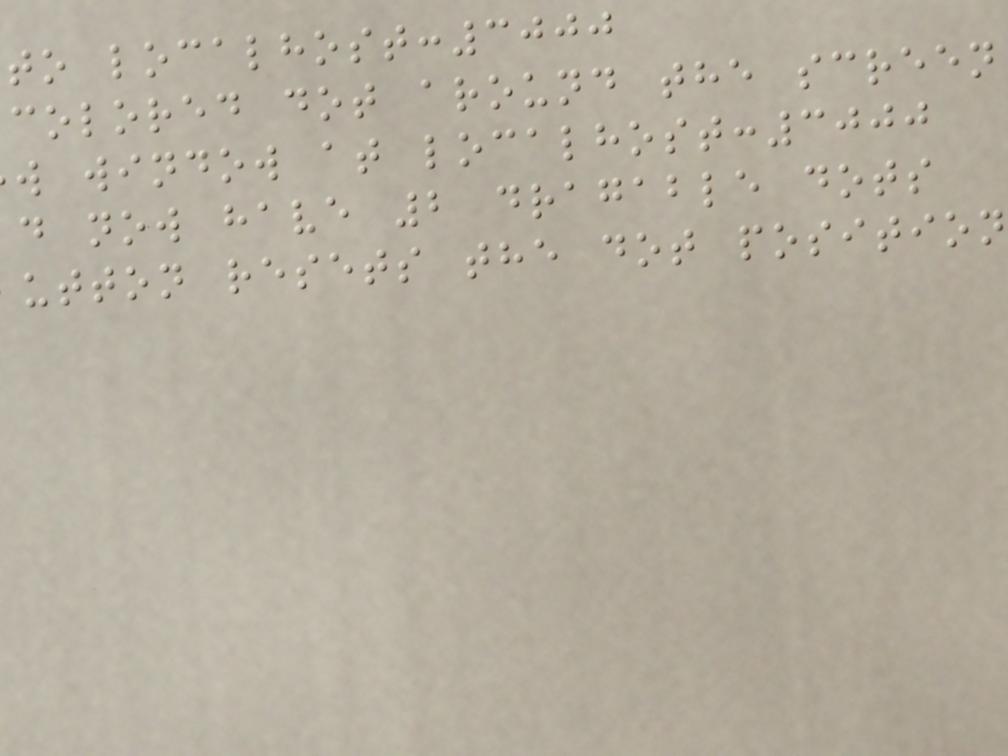to localhost:3000
colored dot around the screen
w window at localhost:3000
d now have 2 dragable dots
utton resets the dot position
